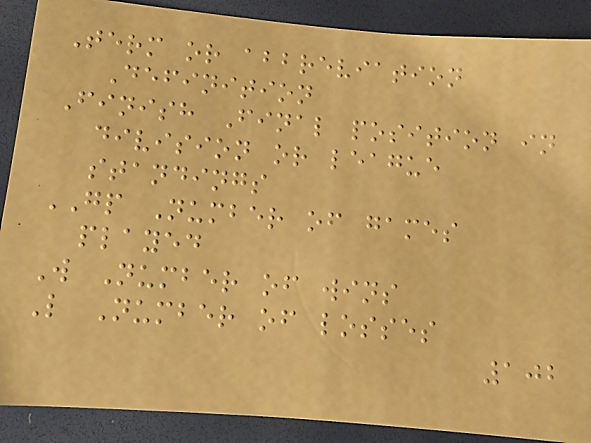Term or abbreviation
Definition
Finish Final position in
division or league
standings
GP Number of games
played
W Number of wins
L Number of losses
102
